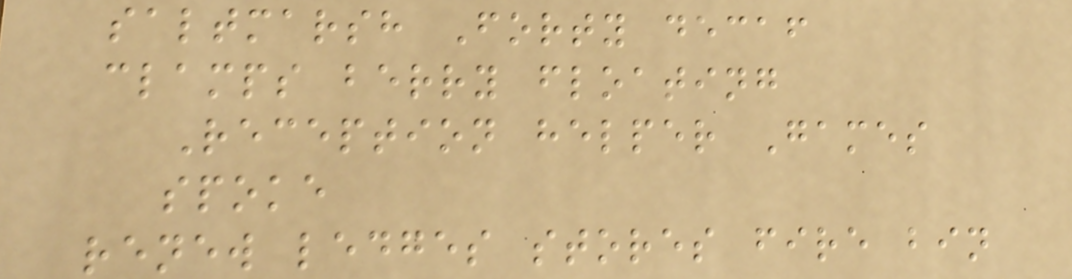saltmarsh Forty decaf
clamps berry floating
Reception helper Games
spoke
renew ledges stores fire bin
